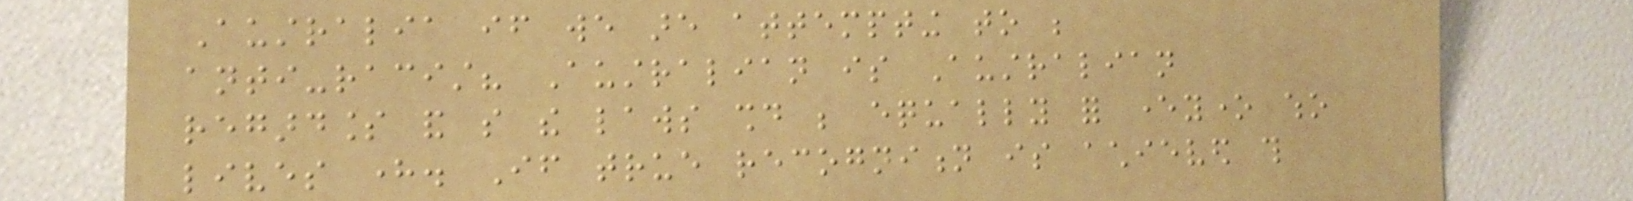Australia if we are attempting to be
anti-racist? Australian is Australian
regardless and so the laws should be equally for everyone who
lives here. If true recognition is achieved this
